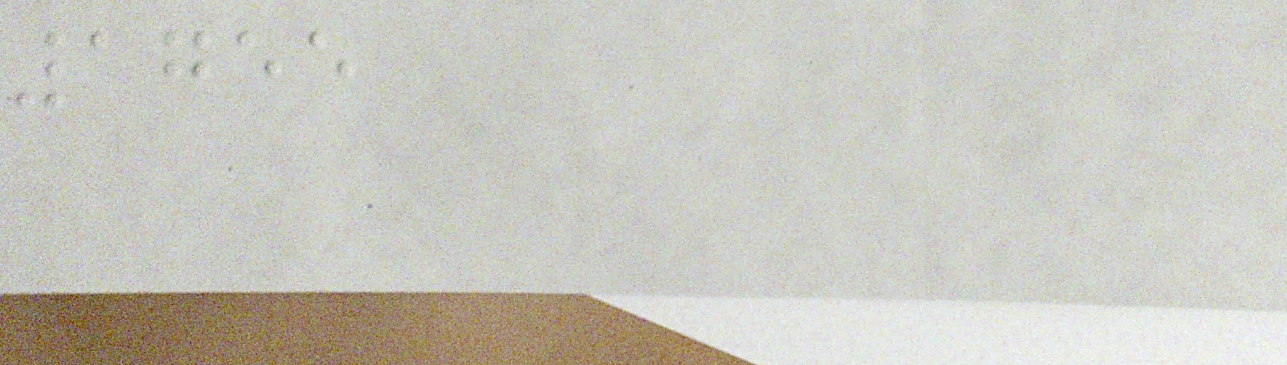1755
